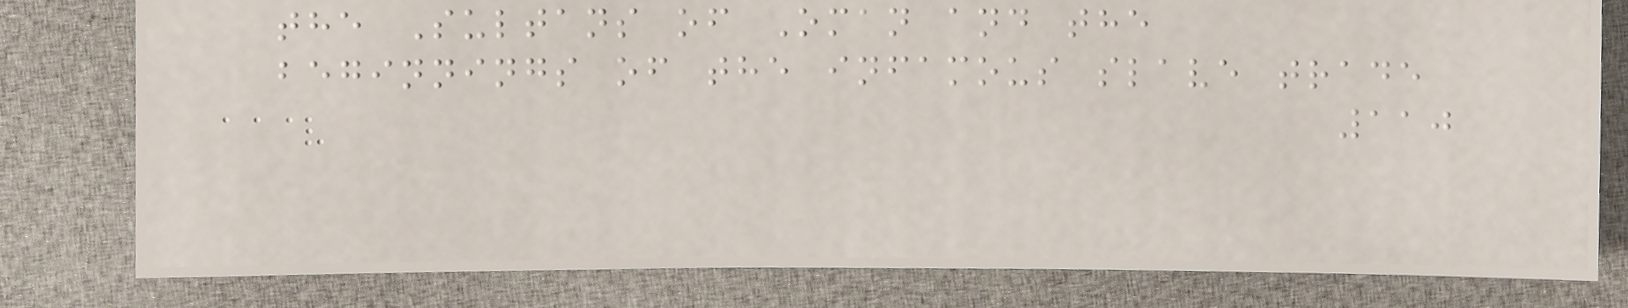the Sultans of Oman and the
beginnings of the infamous slave trade
110
